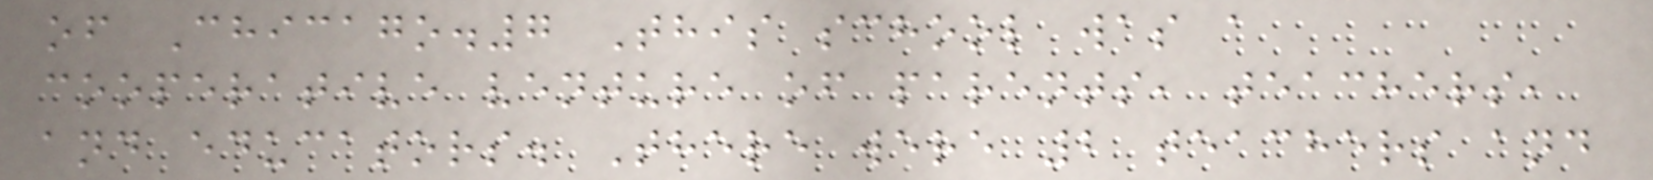of Chicago.7 This school was a
cooperative venture of parents, teachers,
and educators. There were 2 teachers and
